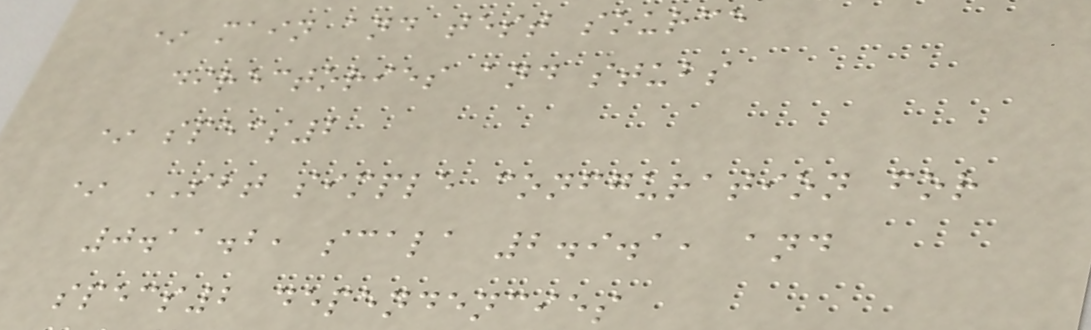* main and test source
directories and stubs
* specs2
* SBT simple confguration for
0.11.2, scala 2.9.1, and
specs2 dependencies
